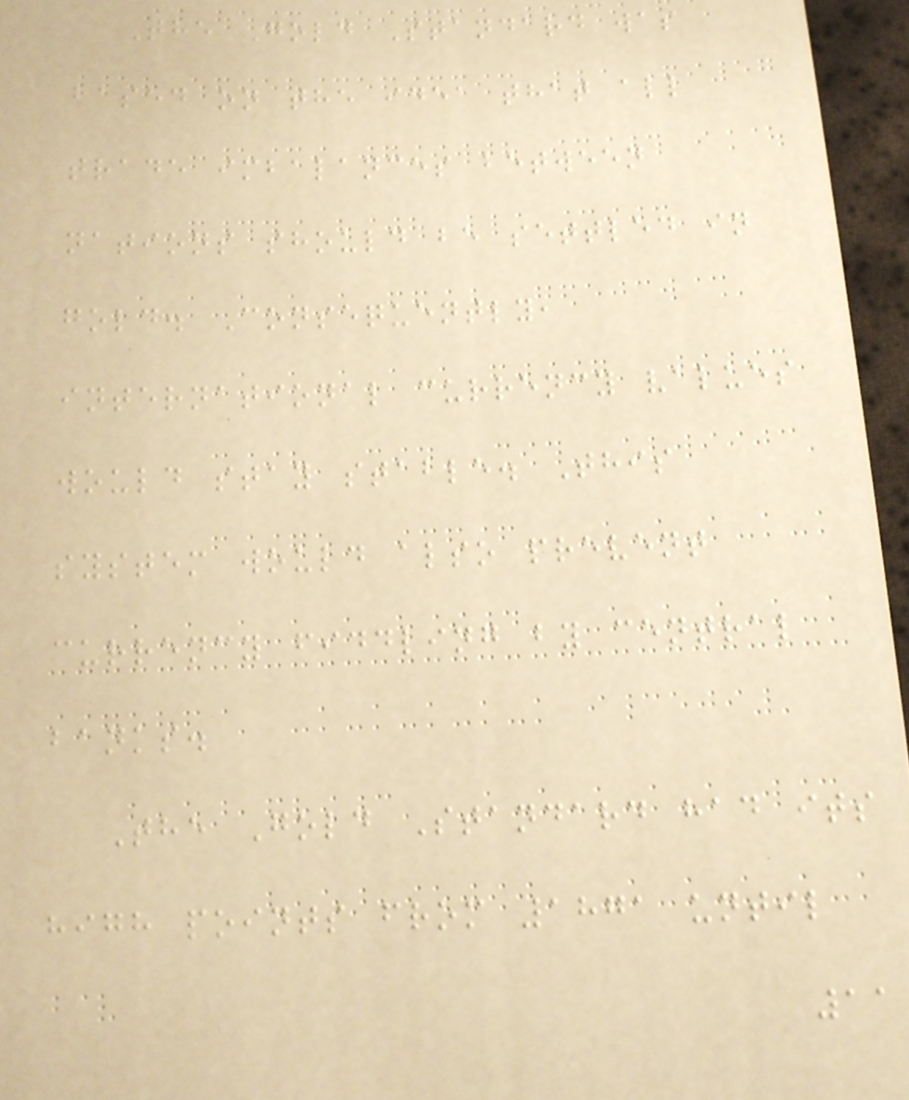The Gold Standard was
based on the idea that all
trade imbalances between
nations should be settled in
gold. Consequently,
international currency values
would stay stable. This
system would also prevent
currency fiddling by central
banks.
The Gold Standard had its
high points from 1871 until
11
